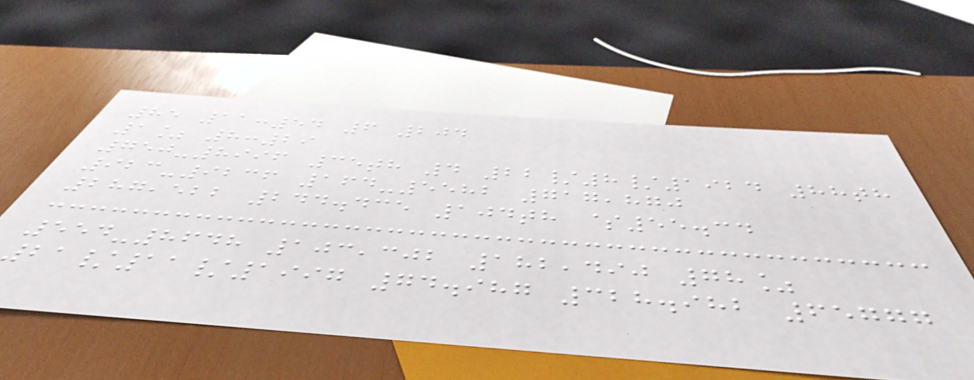85 11:54 6 204
1% 8:29
750-8996 35th 4 22/8/1924 88th
923-9236 164-5582 717,870
287,522 244.435 104th $55.34
554-8648 103,302 182,490 78%
21/11/1997 74.987 328.982 65777
